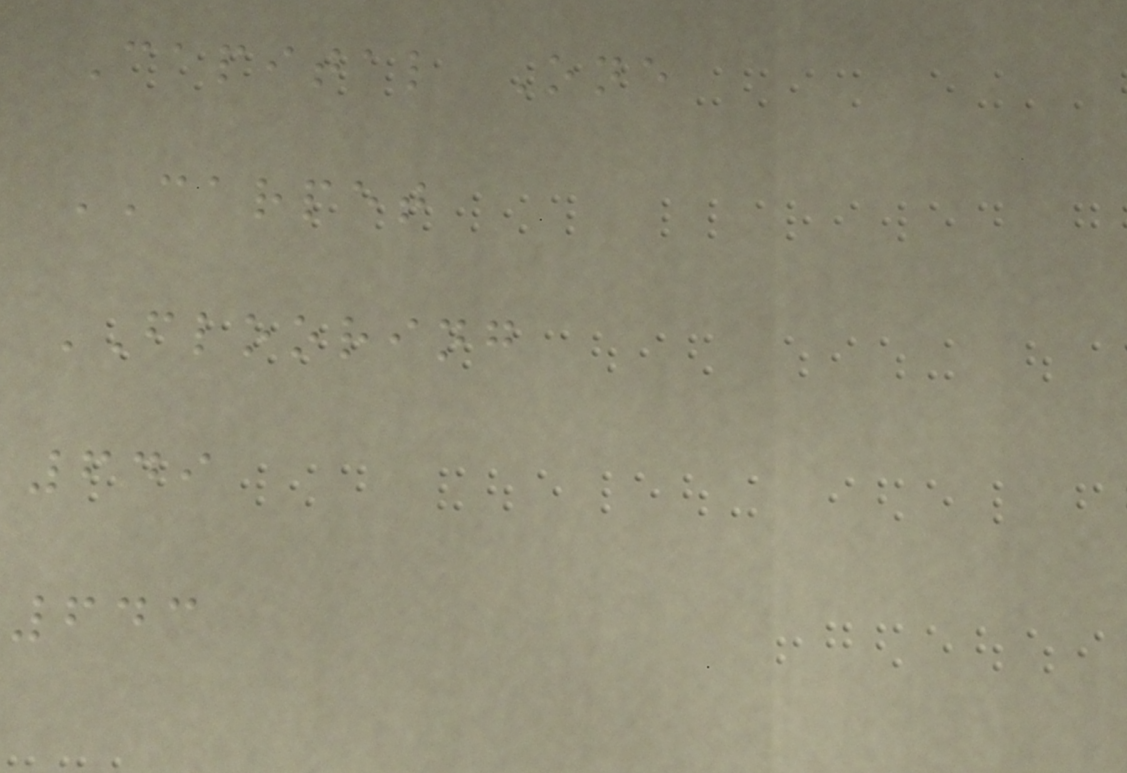Capital One
CARPET
FLOORING
649
643
